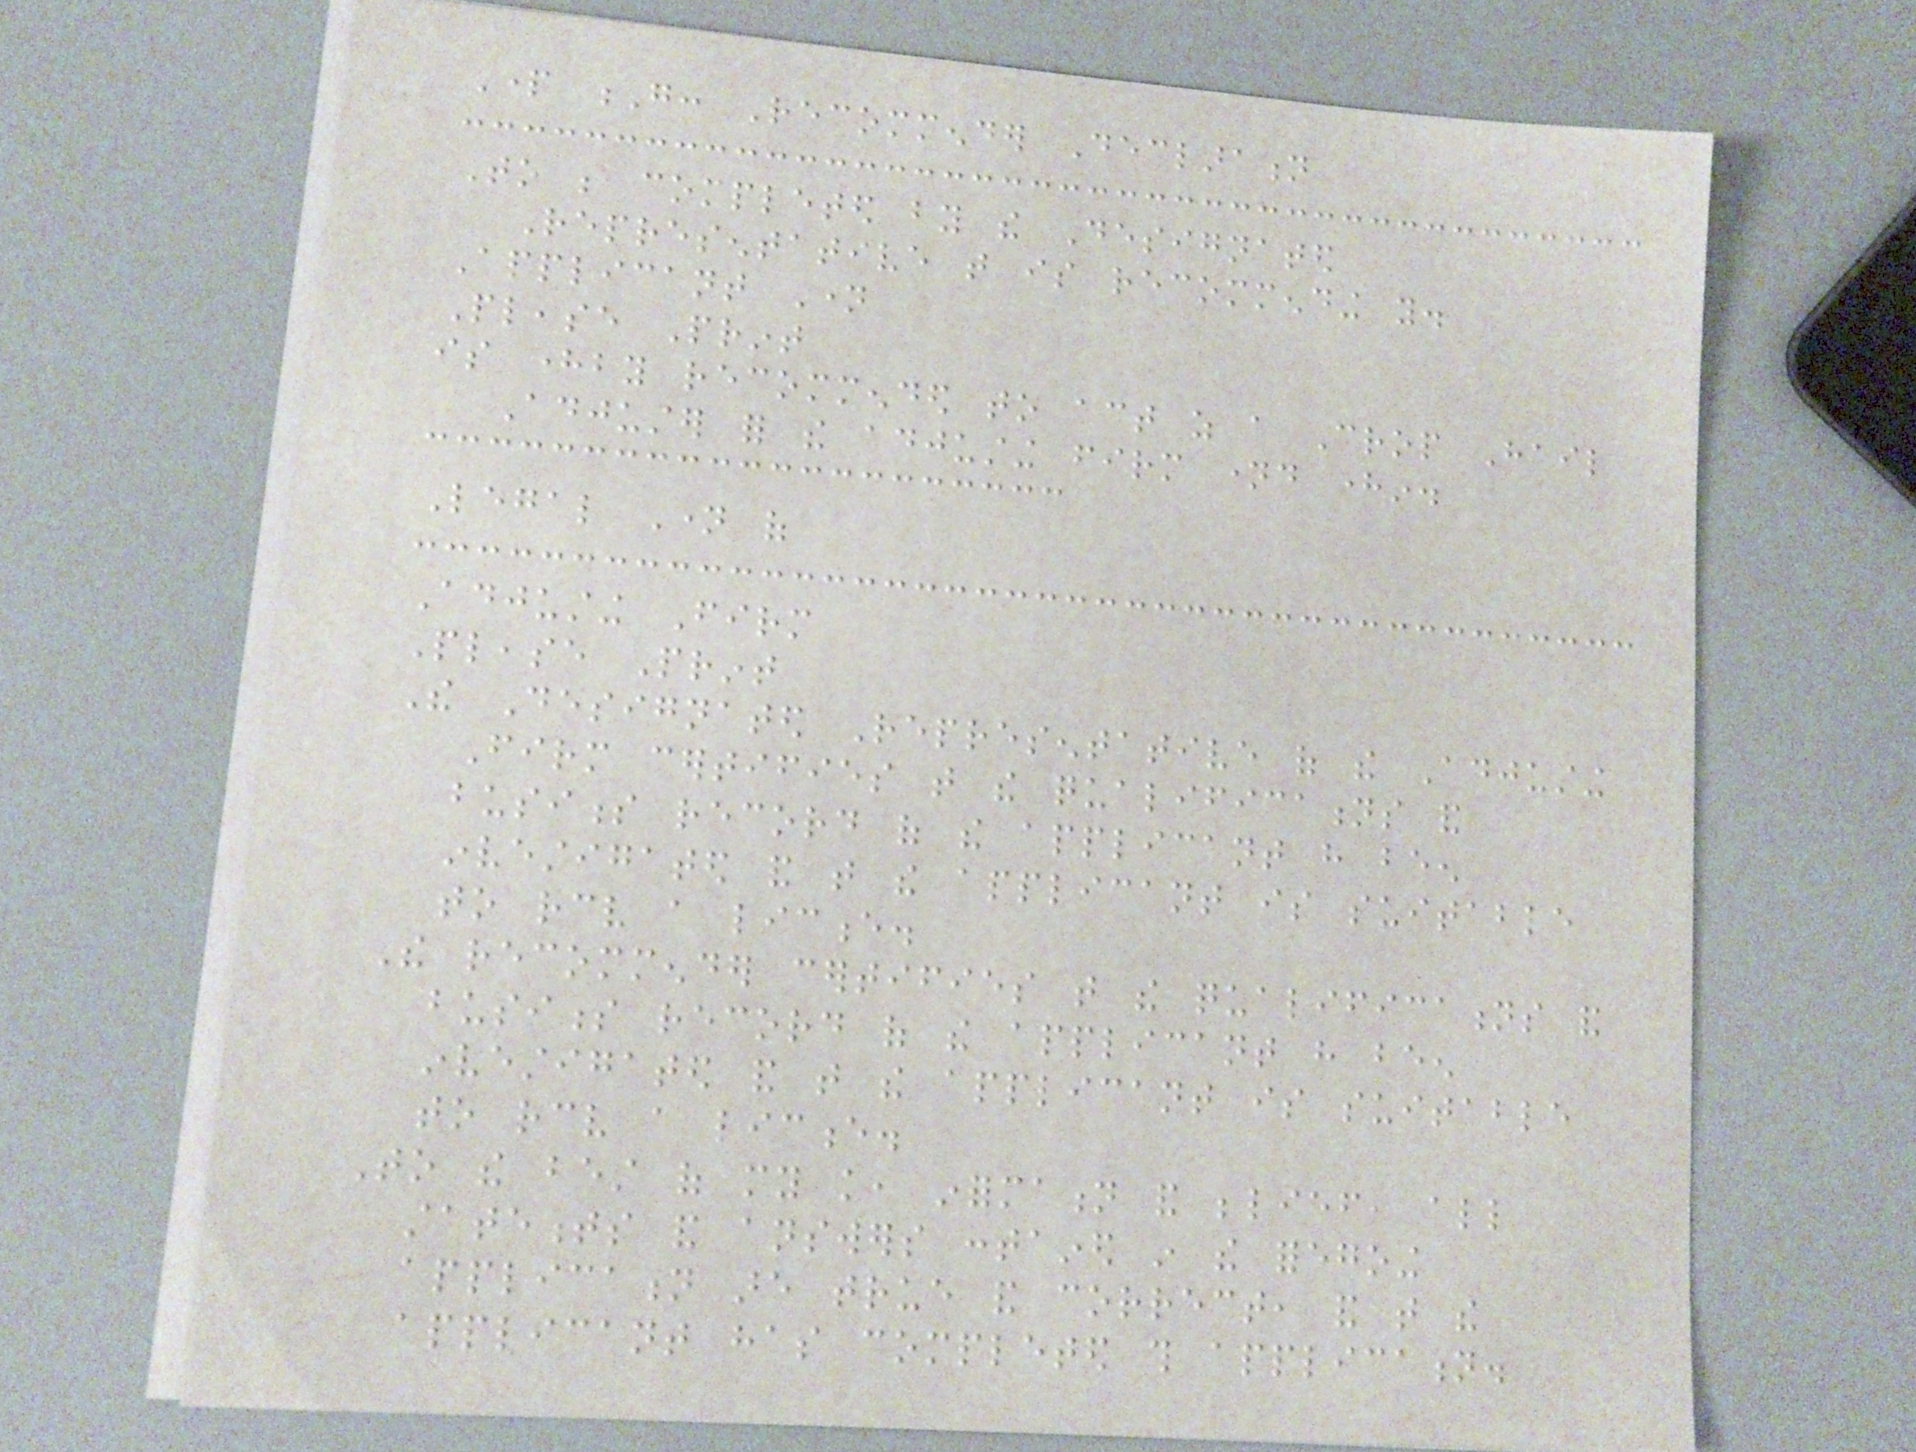Part G: Recommender Declaration
To be completed by the Designated
Representative that is recommending you.
Applicant Name
Please Print
is hereby recommended to act as a Crop Hail
Adjuster for the adjusting firm named herein.
Legal Name of
Adjusting Firm
Please Print
The Designated Representative of the Adjusting
Firm certifies that the qualifications and
business record of the applicant have been
investigated and that the applicant is suitable
to receive a licence.
The recommender certifies that the qualifications and
business record of the applicant have been
investigated and that the applicant is suitable
to receive a licence.
To the best of my knowledge, information and belief, all
statements and answers contained in the foregoing
application are true and correct, and that the
applicant has completed this application.
